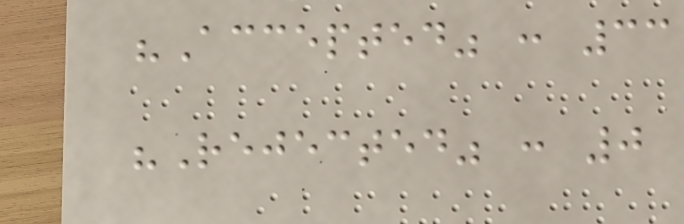"Accepted" : 33
"Rejected" : 0
